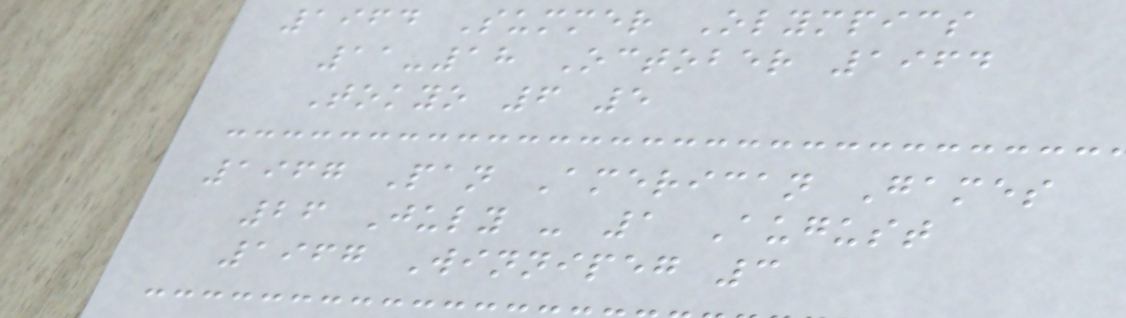1964 Summer Olympics
11-18 October 1964
Tokyo 6 5
1967 Pan American Games
26 July - 1 August
1967 Winnipeg 3
